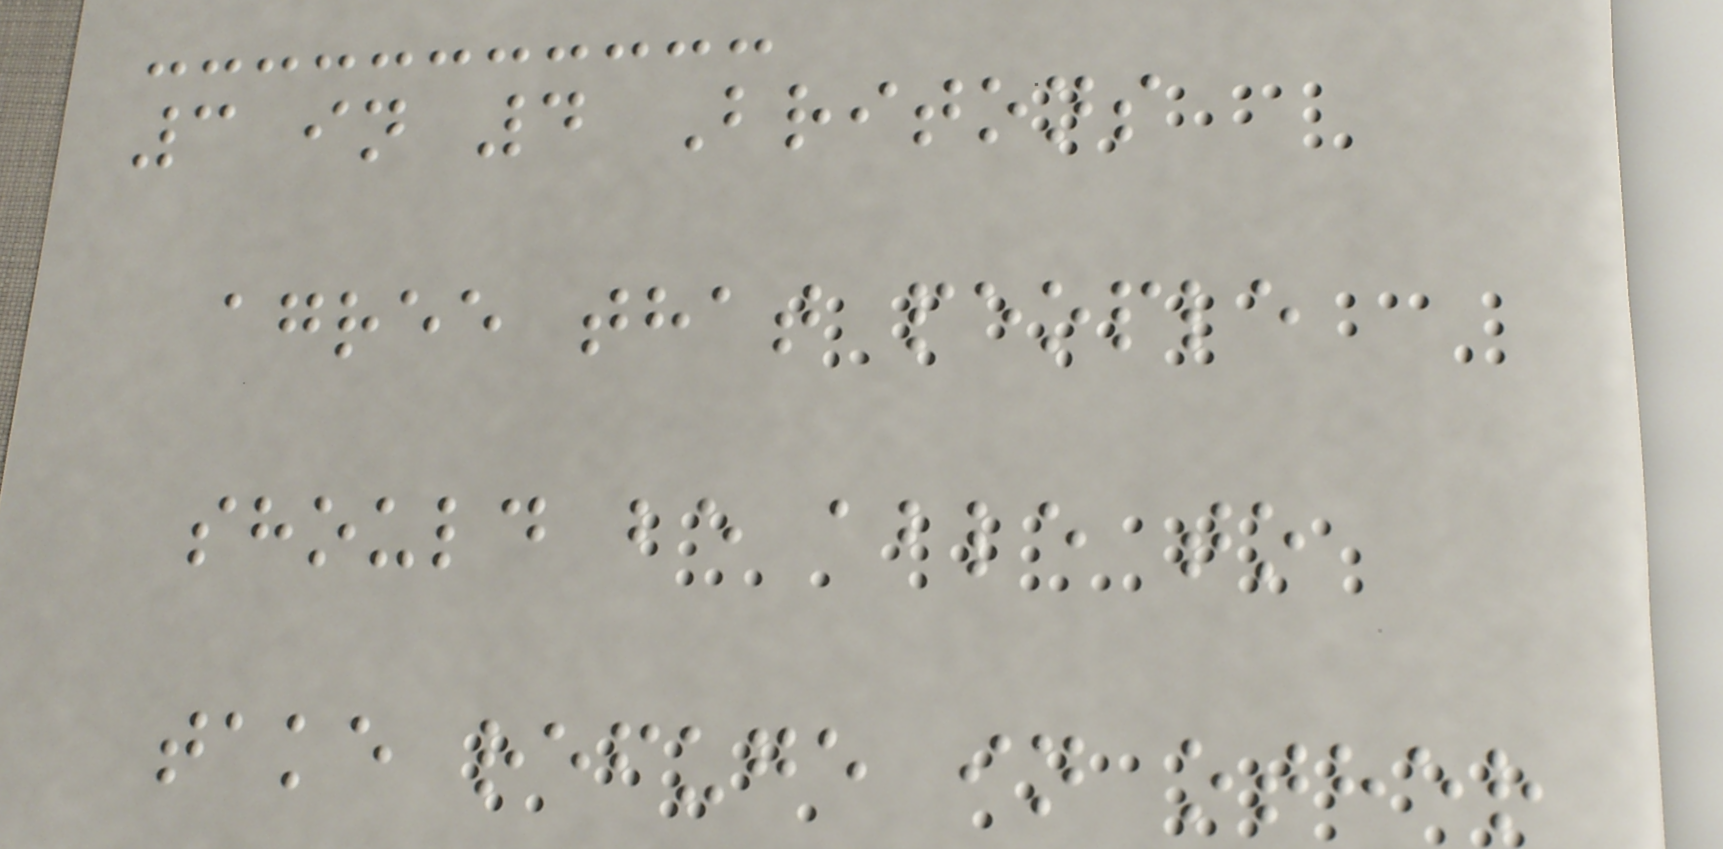3 in 4 Britons
agree that people
should be able to
take refuge in other
